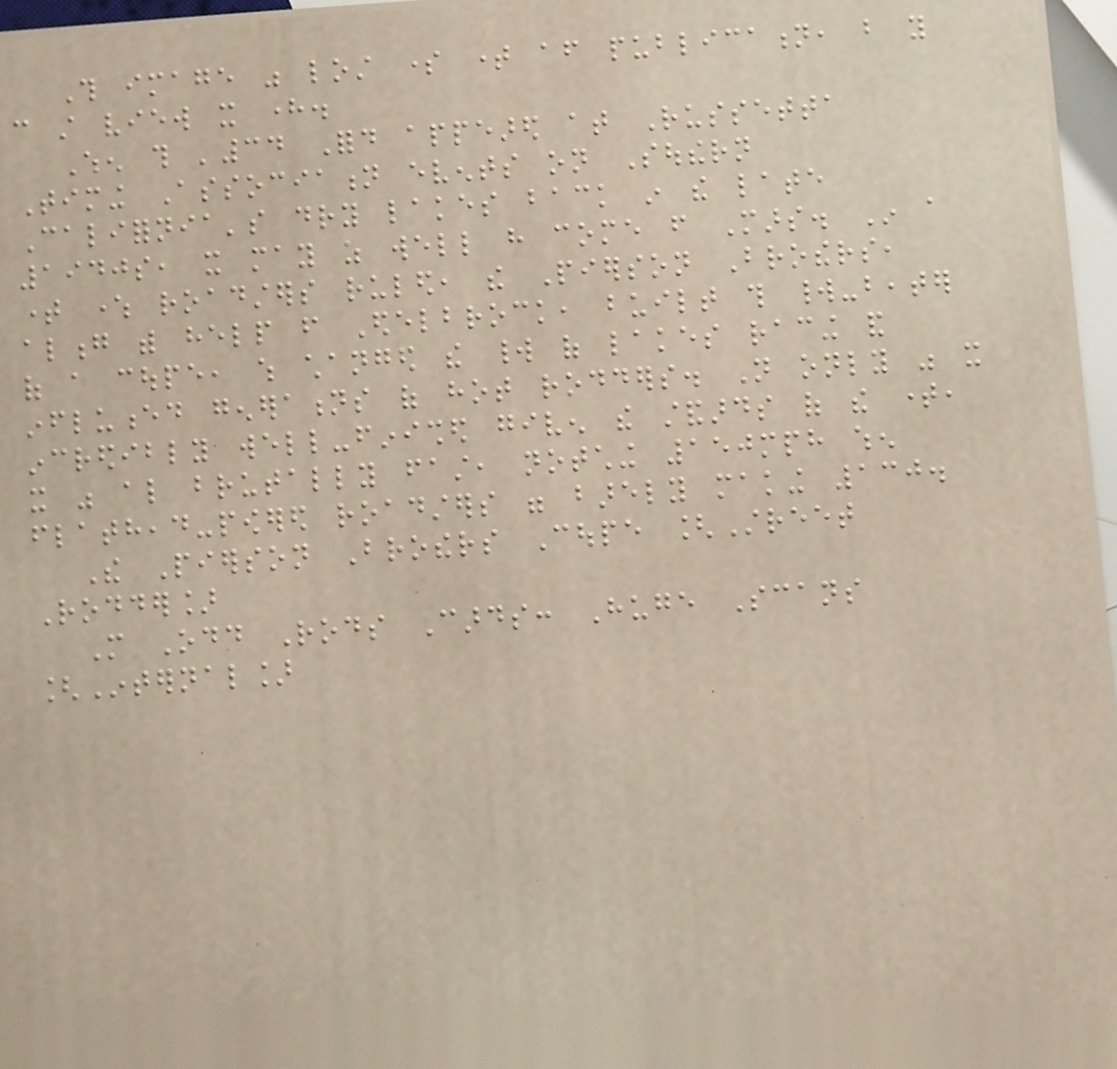This image was lost some time after publication, but you
can still view it here.
When this '34 Ford appeared at Russetta
Timing Association events on Southern
California's dry lakes back in the late
1940s, it may as well have come from Mars. In a
time where roadsters ruled, the Pierson Brothers,
along with help from Edelbrock, built this world-beater
of a coupe, which changed the world of lakes racing and
influenced generations of hot rodders. Not only was it
incredibly well-finished given the standards of the time,
it was also brutally fast, notching 150mph when
flathead-powered roadsters were barely making 130.
The Pierson Brothers Coupe [Street
Rodder]
More Odd Rods Cards: Huge Scans
[Internal]
